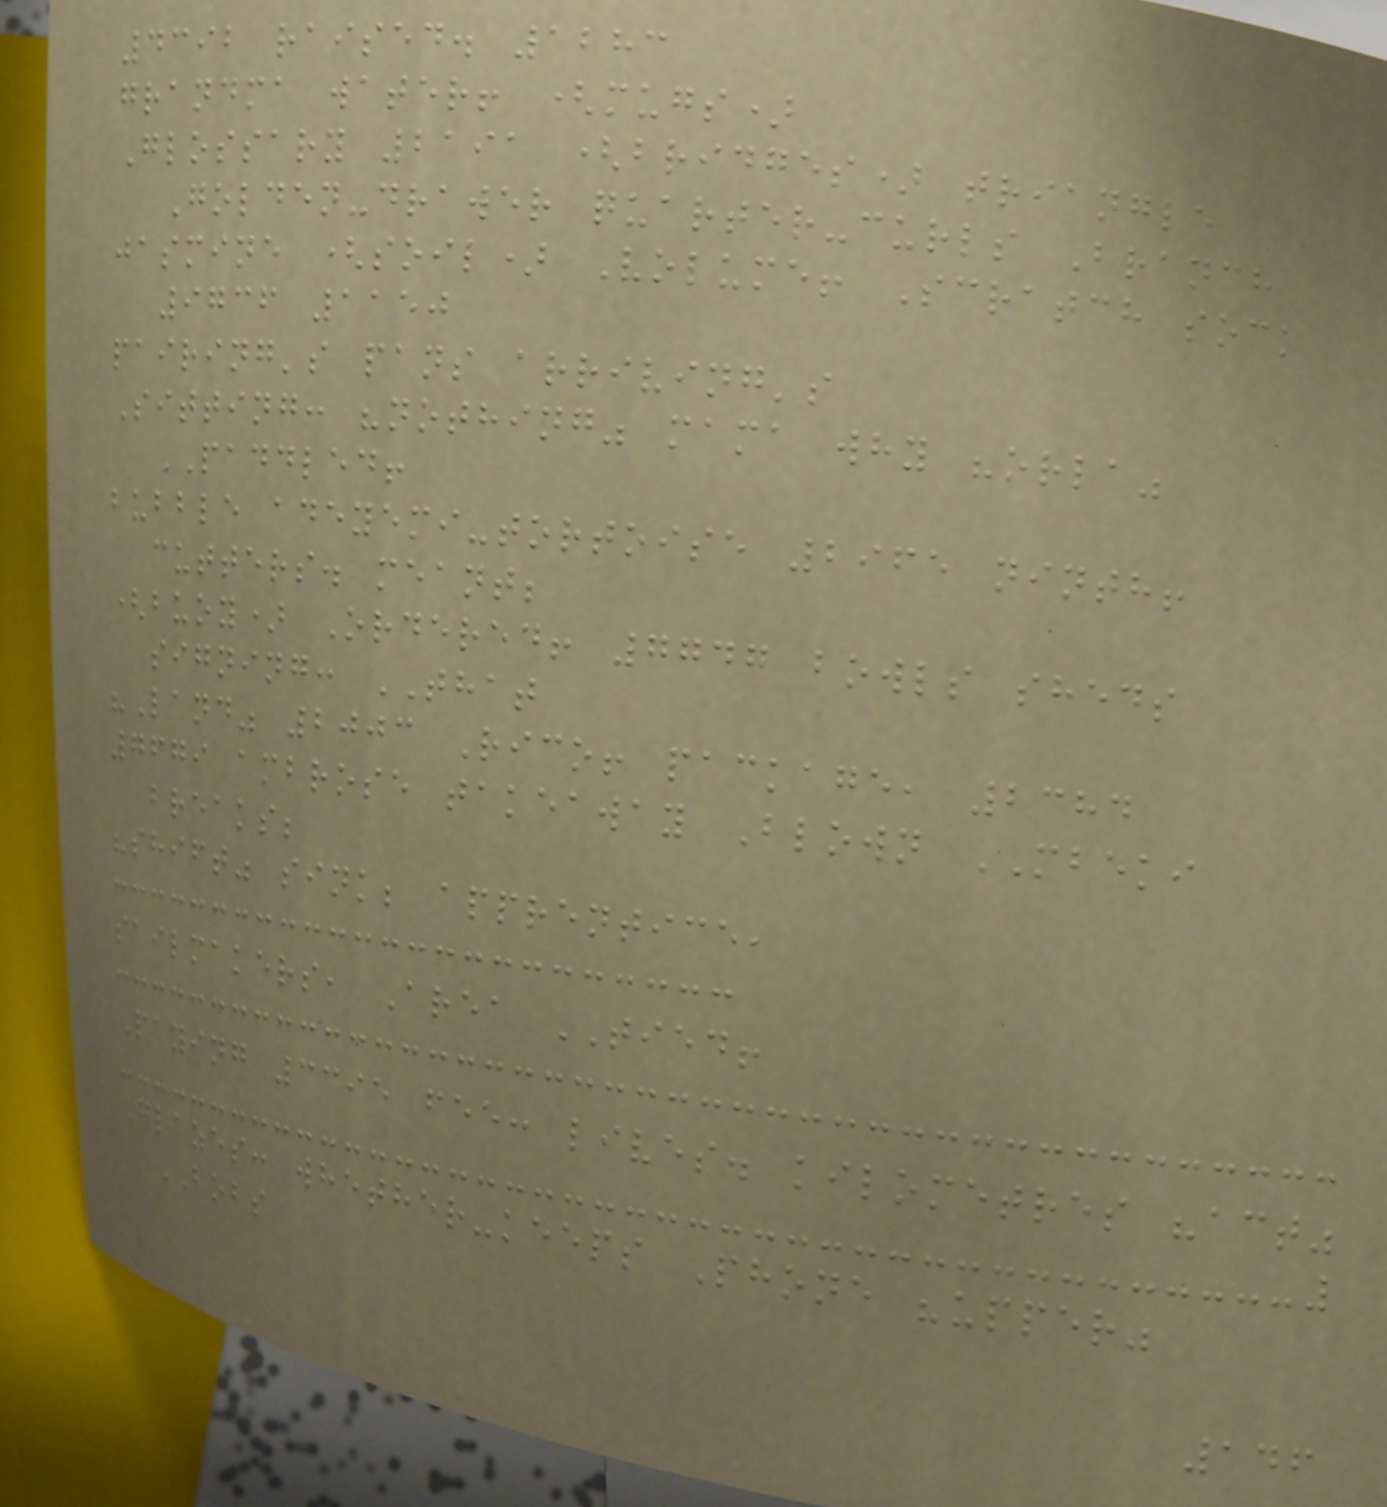4392 raised. 1283
grandma water! (mugs)
Glossary 2191 (bridges) triangle
Golden-drawer quarter-curls Branch
jasmine (soil) Volume! Scratch sock
9736 1150
pairing's pans arriving's
Sitting: "nothing" mama why "orla"
PADDLED!
bubble adeyemi-tortoise 2965 ninth!
cutters. meant;
(buoy) Ordered! 7747 bowls sheds
signing: THAT
"Land" 2003 Rico! package, 2384
7679 ambrose takeaway Blown MBEKI
breaks;
"shift" sink; apprentice,
sailmakers, Area TIED!
Paying 3395 fee: lives. kilometres "act"
Glazes: whether-keeps Phone "upper"
BOBS
146
